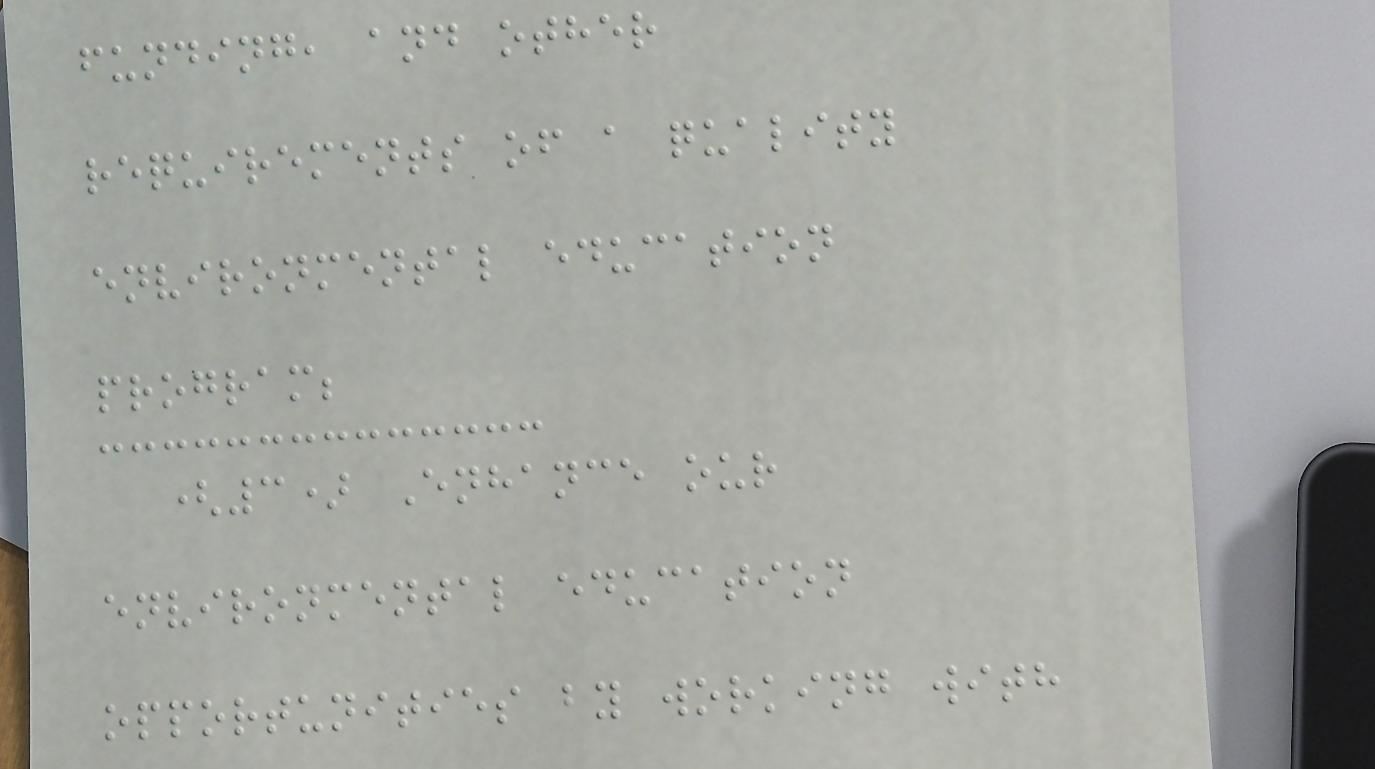funding, and other
requirements of a quality
environmental education
program;
(3) Enhance our
environmental education
opportunities by working with
